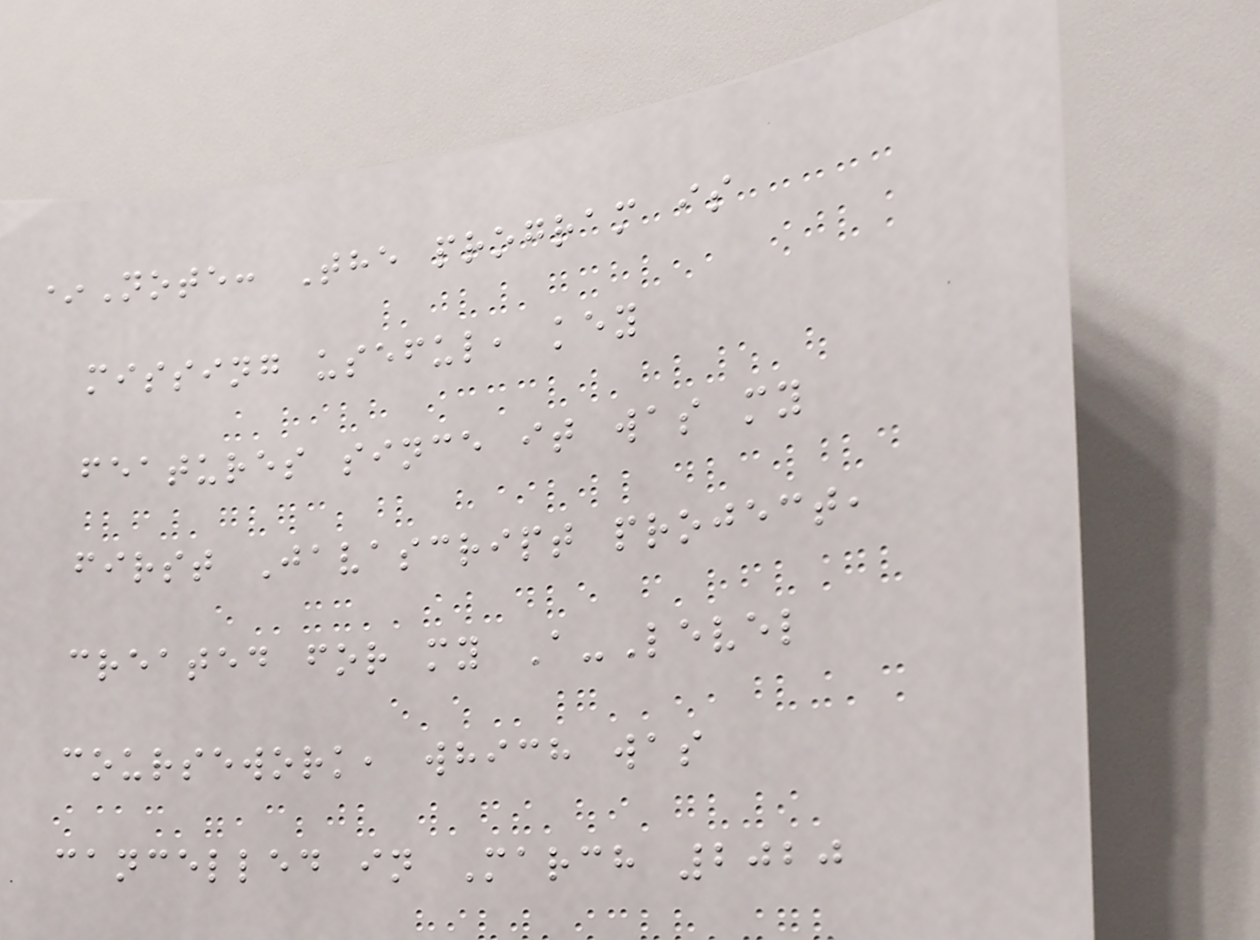*Note: The program is
missing useful, key
features since it was my
first Javascript project,
created for my A-Level
coursework, which was
cancelled in March 2020
